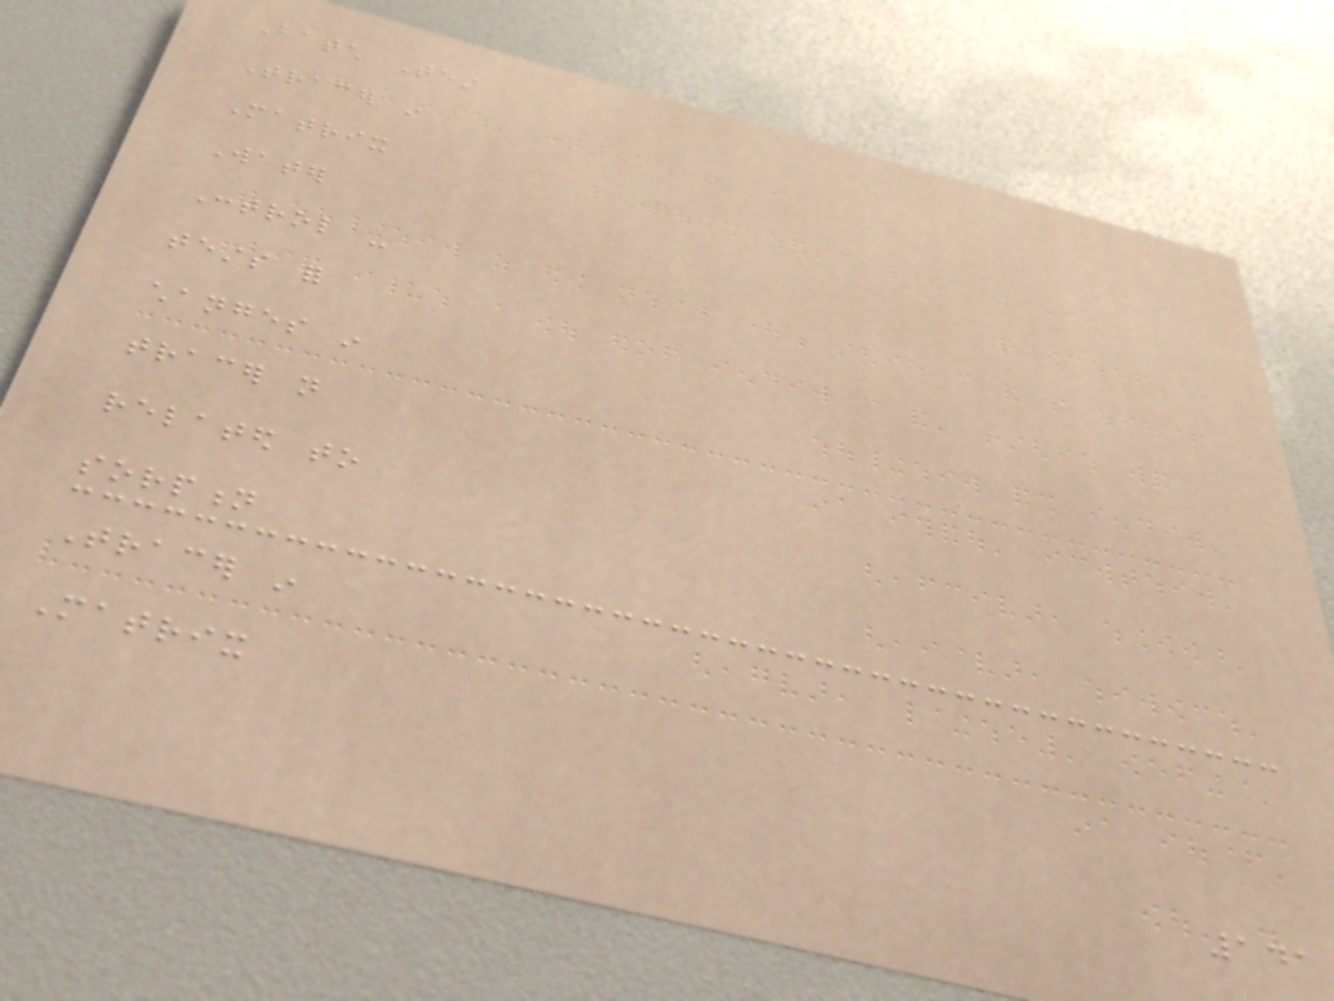Batch Test
Tracer in
Matrix
Water
Control -
tests for
changes in
tracer not
related to
sorption
Tracer in
Matrix
141
